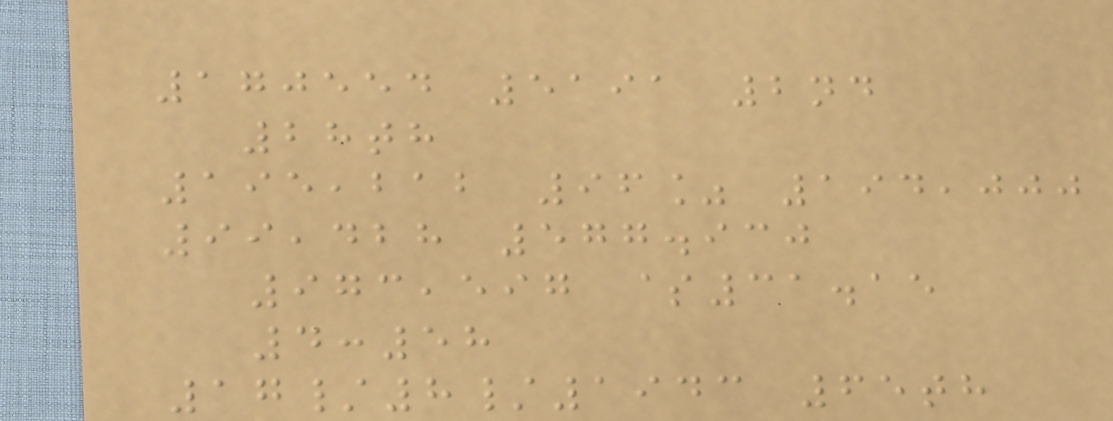170554 5191 2nd
28th
195,212 96% 194,000
99,428 577.930
973,597 $31.15
4:58
17/8/1943 65th
